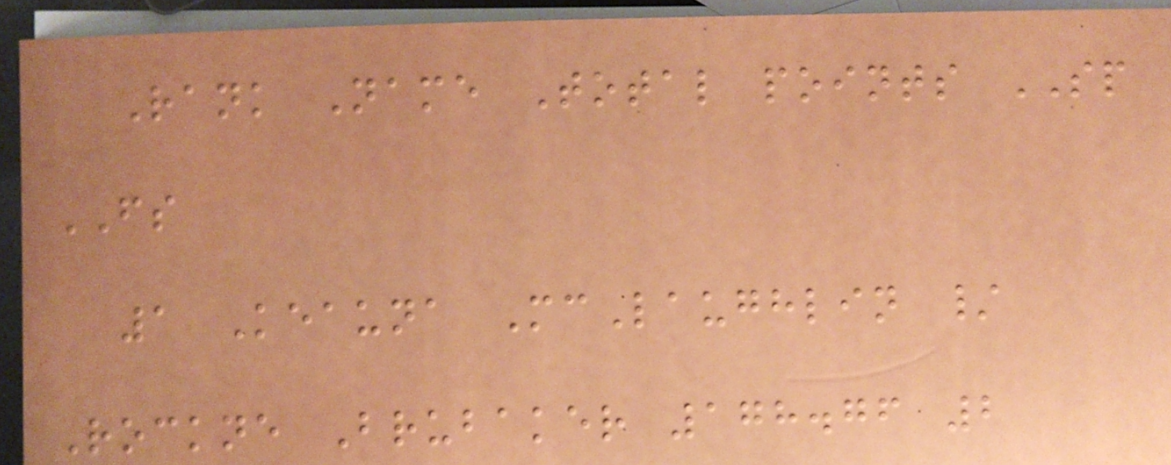Rank Name Total points SP
FS
1 Keauna McLaughlin /
Rockne Brubaker 178.76 2
